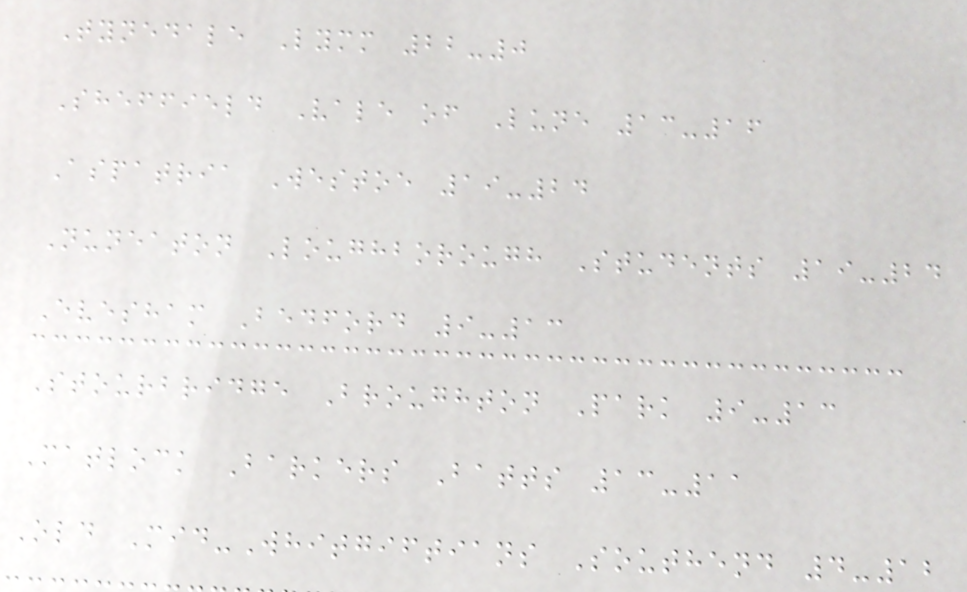Tynedale Lymm 22-0
Sheffield Vale of Lune 13-16
Aspatria Westoe 19-24
Nuneaton Loughborough Students 19-24
Evesham Bedford 9-13
Stourbridge Broughton Park 9-13
Matlock Barkers Batts 13-11
Old Mid-Whitgiftians Southend 4-12
